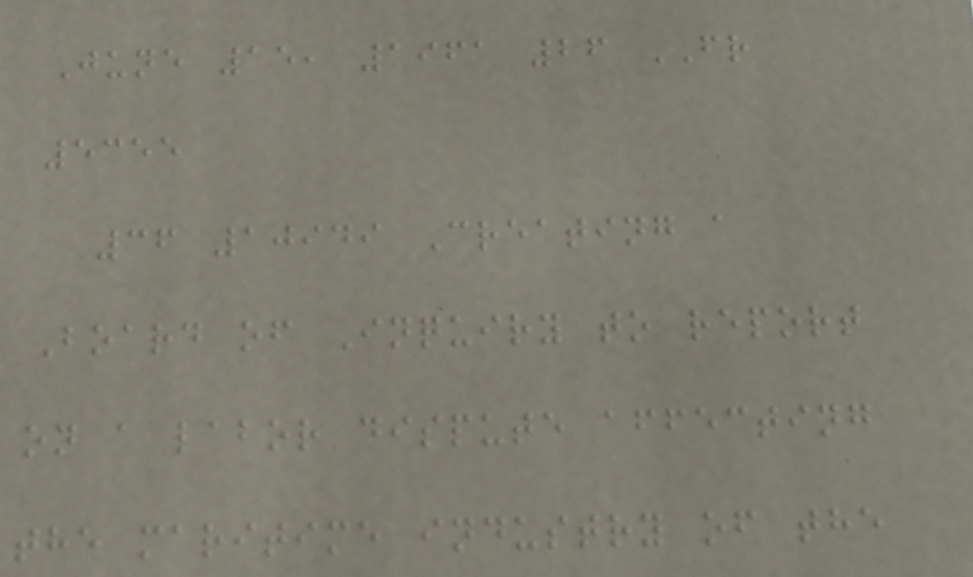June 15, 1961 26 FR
5355
36 10949 Creating a
Board of Inquiry to report
on a labor dispute affecting
the maritime industry of the
